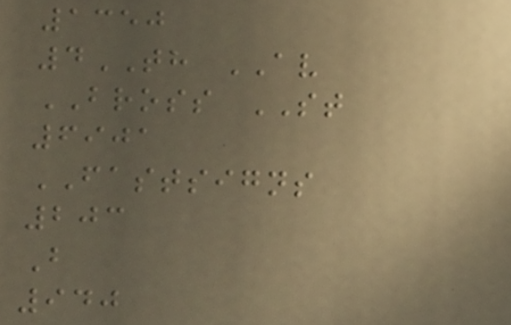1350
4TH AV
BROSS ST
6901
FASTSIGNS
203
B
940
